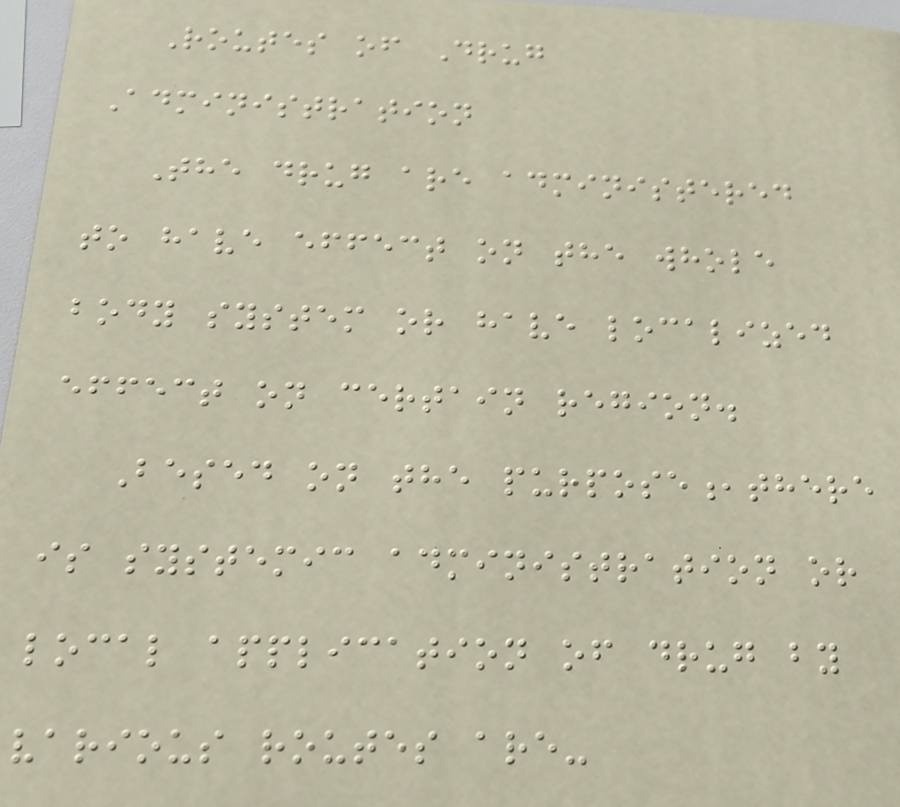Routes of Drug
Administration
The drug are administered
to have effect on the whole
body system or have localized
effect on certain region.
Besed on the purpose,there
is systemic administration or
local application of drug by
various routes are-
